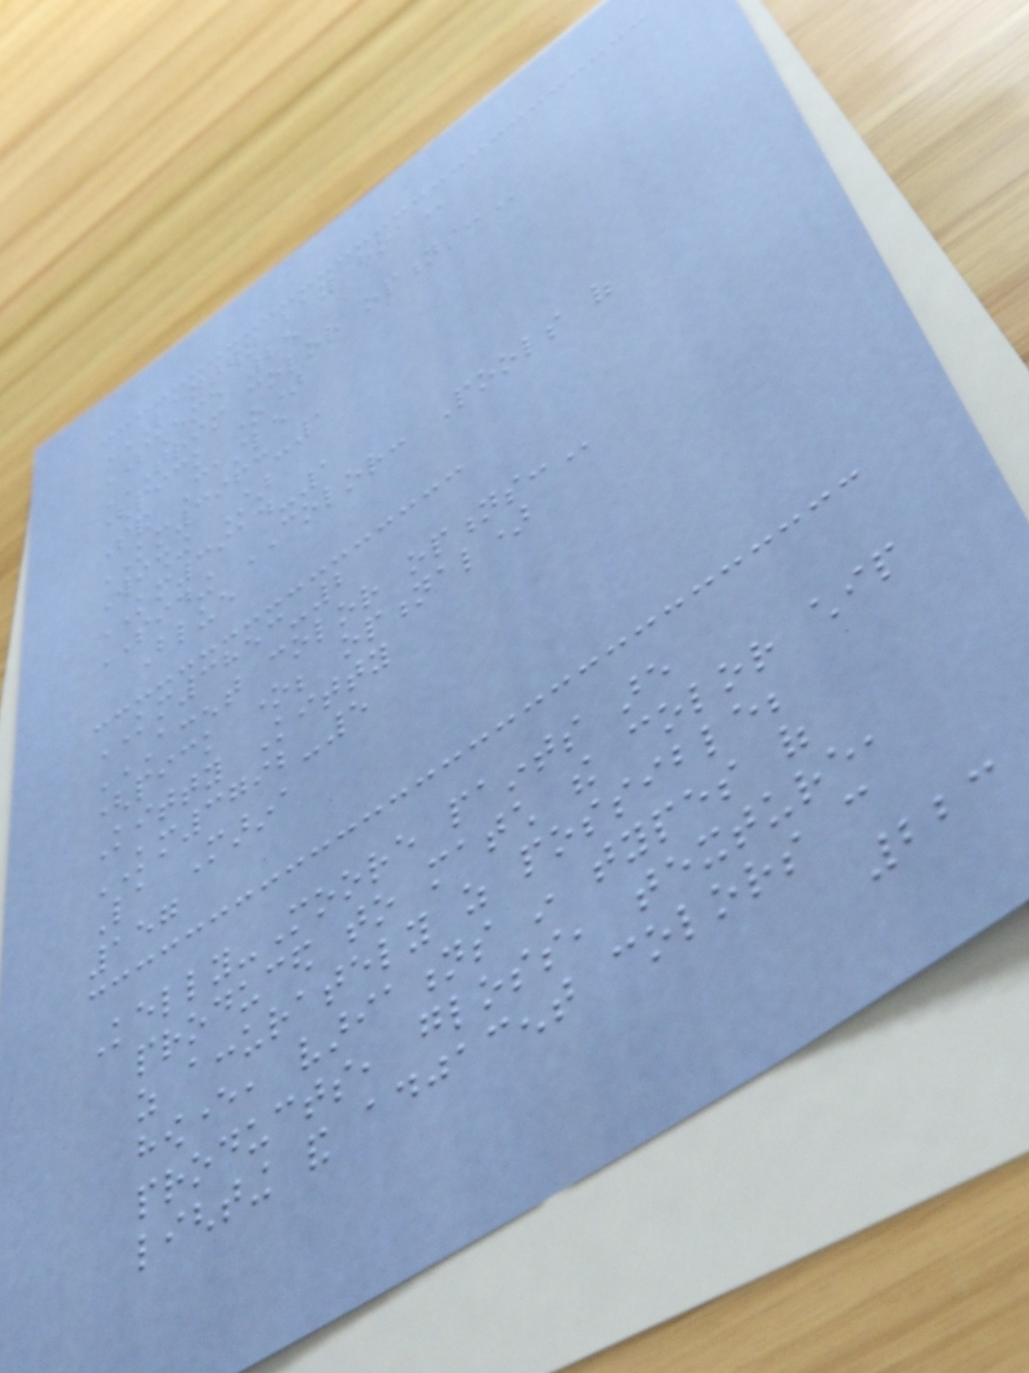LANTERN BAY HOA
SCHEME 25
TRIM COLOR OPTIONS:
(pick one)
Sand Castle
KM3963-1
Wishing Star
KM3914-1
SIDING COLOR: Pools of
Blue
KM3853-2
ACCENT COLOR OPTIONS:
(pick one; optional)
Kitty Kitty
KM3792-5
La Marina
157
Kelly-Moore paints are
produced to match the color chip
as accurately as possible;
however, variations in types of
products, gloss, texture,
lighting and adjacent colors can
223
